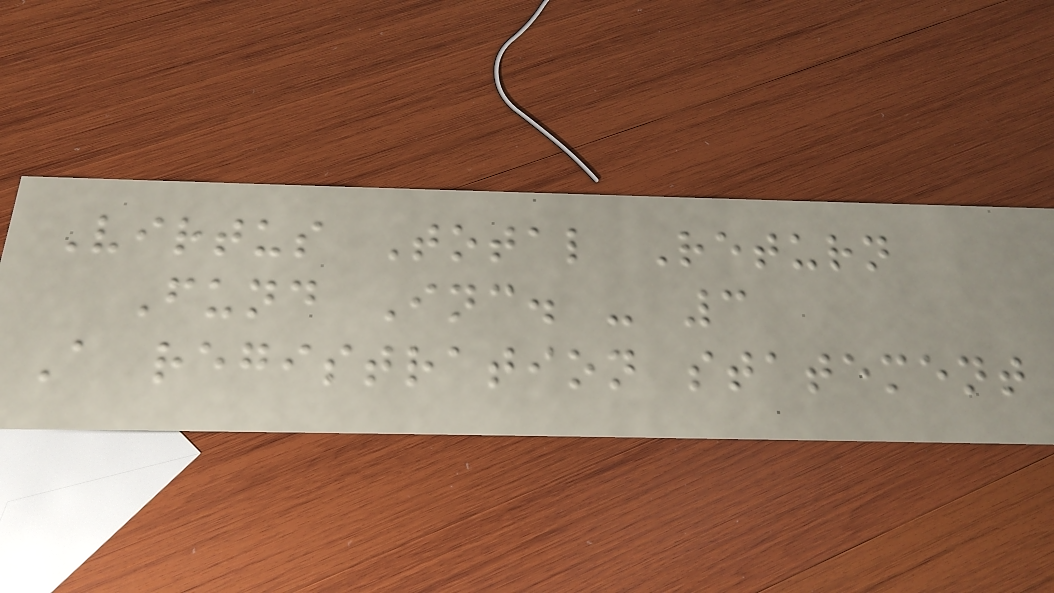Virtus Total Return
Fund Inc. - 3
A registration statement
